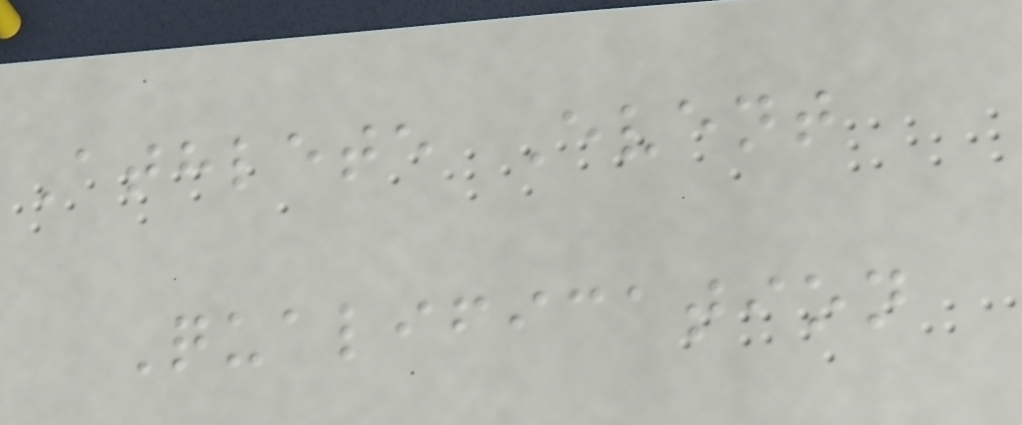Athlete Event
Qualification
